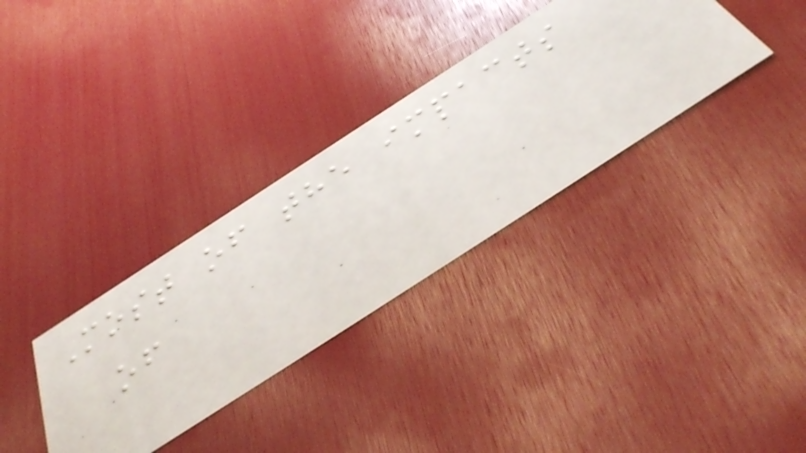Most of the impacts
of
